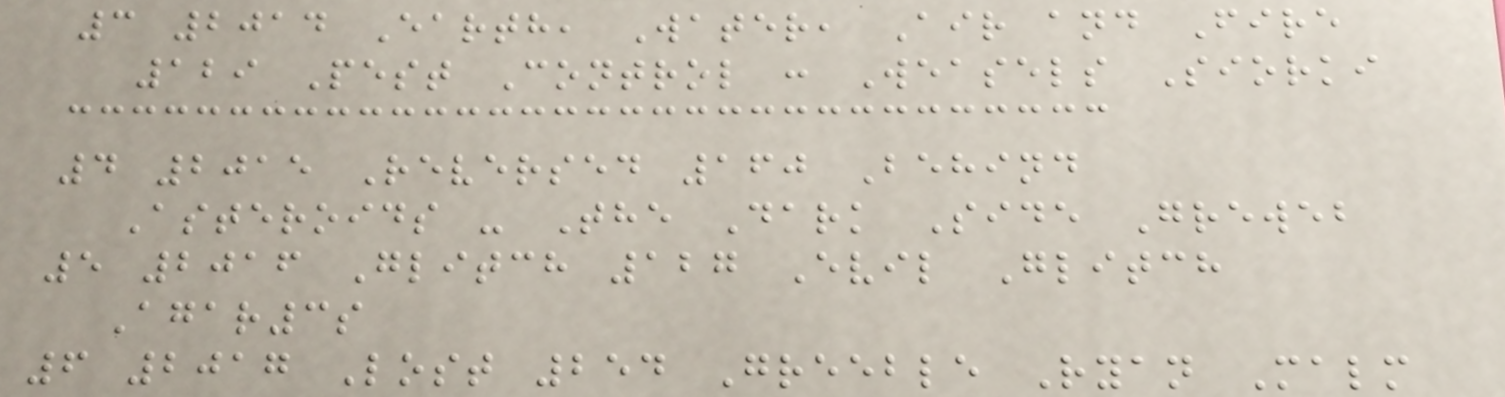3 2014 Earth, Water, Air and Fire
129 Pest Control : Weasels Siorki
4 2015 Reversed 160 Behind
Asteroids - The Dark Side Greweb
5 2016 Glitch 127 Evil Glitch
Agar3s
6 2017 Lost 254 Greeble Ryan Malm
